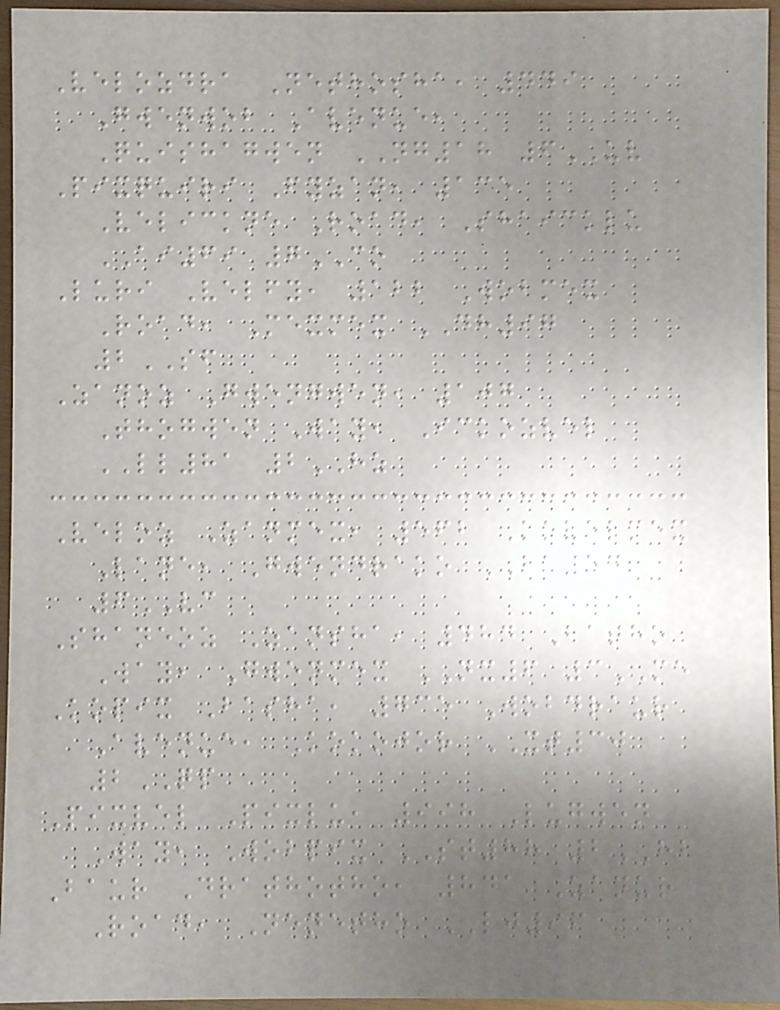Velozdra Nethosha, 449
Gwenwob Avenue,
Quishagwen NG18 6UV
Pixquiri Fyzan, 135
Velickne Road, Shaicklu
AI69 7CO
Luri Velfy, 122 Wobmex
Road, Mexmex DH97
2SF
Zanoz Gwengwen, 107
Thogwen Way, Ickozvel
LL81 2HZ
Veloz Zanmex, 562 Kovelmex
Lane, Gwendrako BA54
6VC
Shaneoz Zansha, 484 Batho
Way, Gwenmex NX6 3ME
Kopix Basha, 735 Wobdraur
Avenue, Kokojor XT30
2QP
Pixvel Pixlu, 998 Lugwen
Way, Wobpix ST88 2HB
Baur Drathotho, 841 Zanur
Road, Nenetho LJ96
